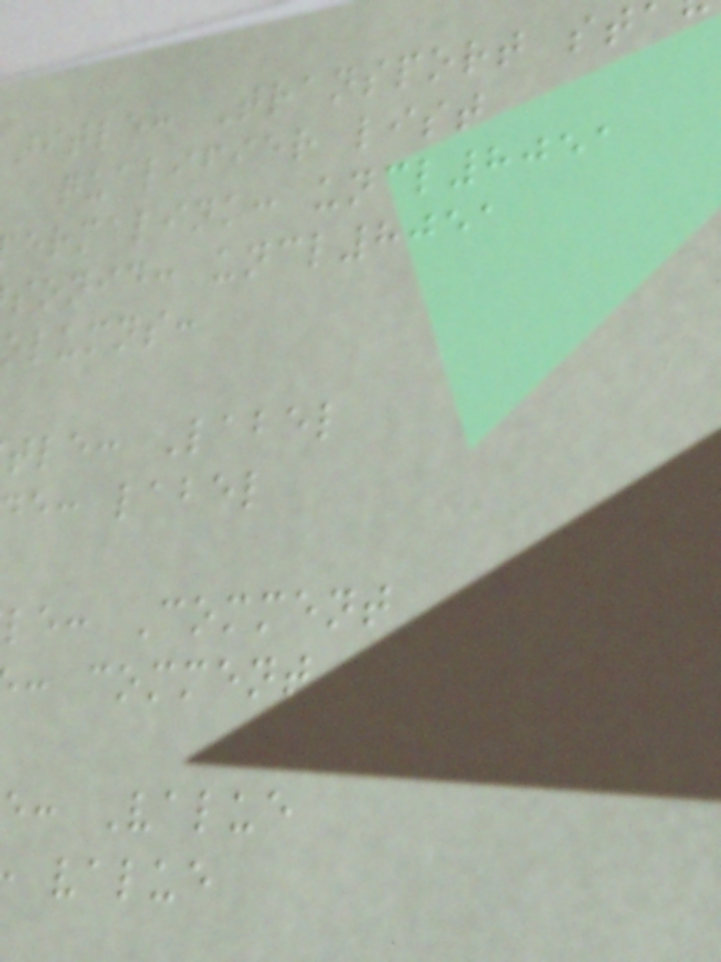title: Transport st
qualifier list
ermalink: uncl8051
sonid: uncl8051
olumns:
tle: Label
e: label
le: Comment
: comment
e: Value
value
